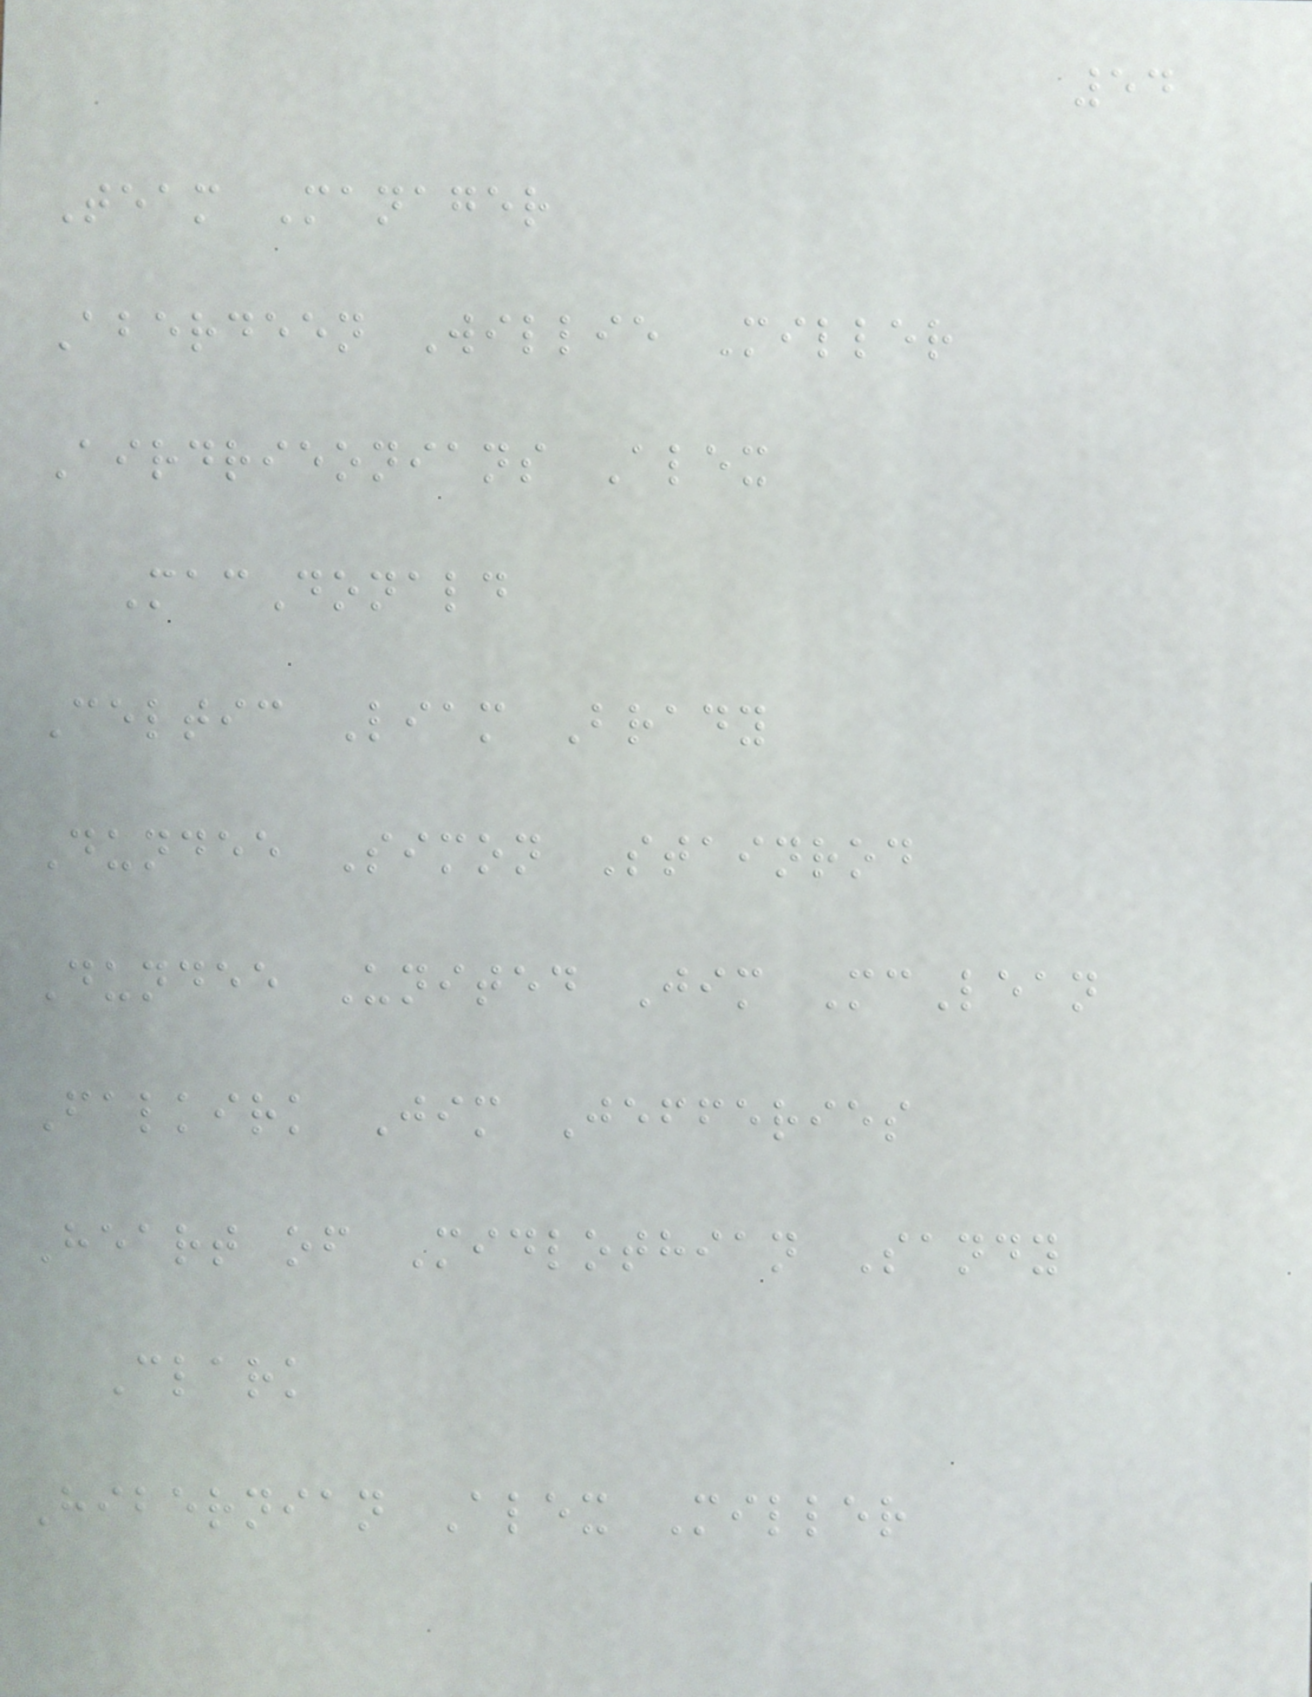54
Team Manager
Aberdeen Willie Miller
Airdrieonians Alex
MacDonald
Celtic Liam Brady
Dundee Simon Stainrod
Dundee United Jim McLean
Falkirk Jim Jefferies
Heart of Midlothian Sandy
Clark
Hibernian Alex Miller
